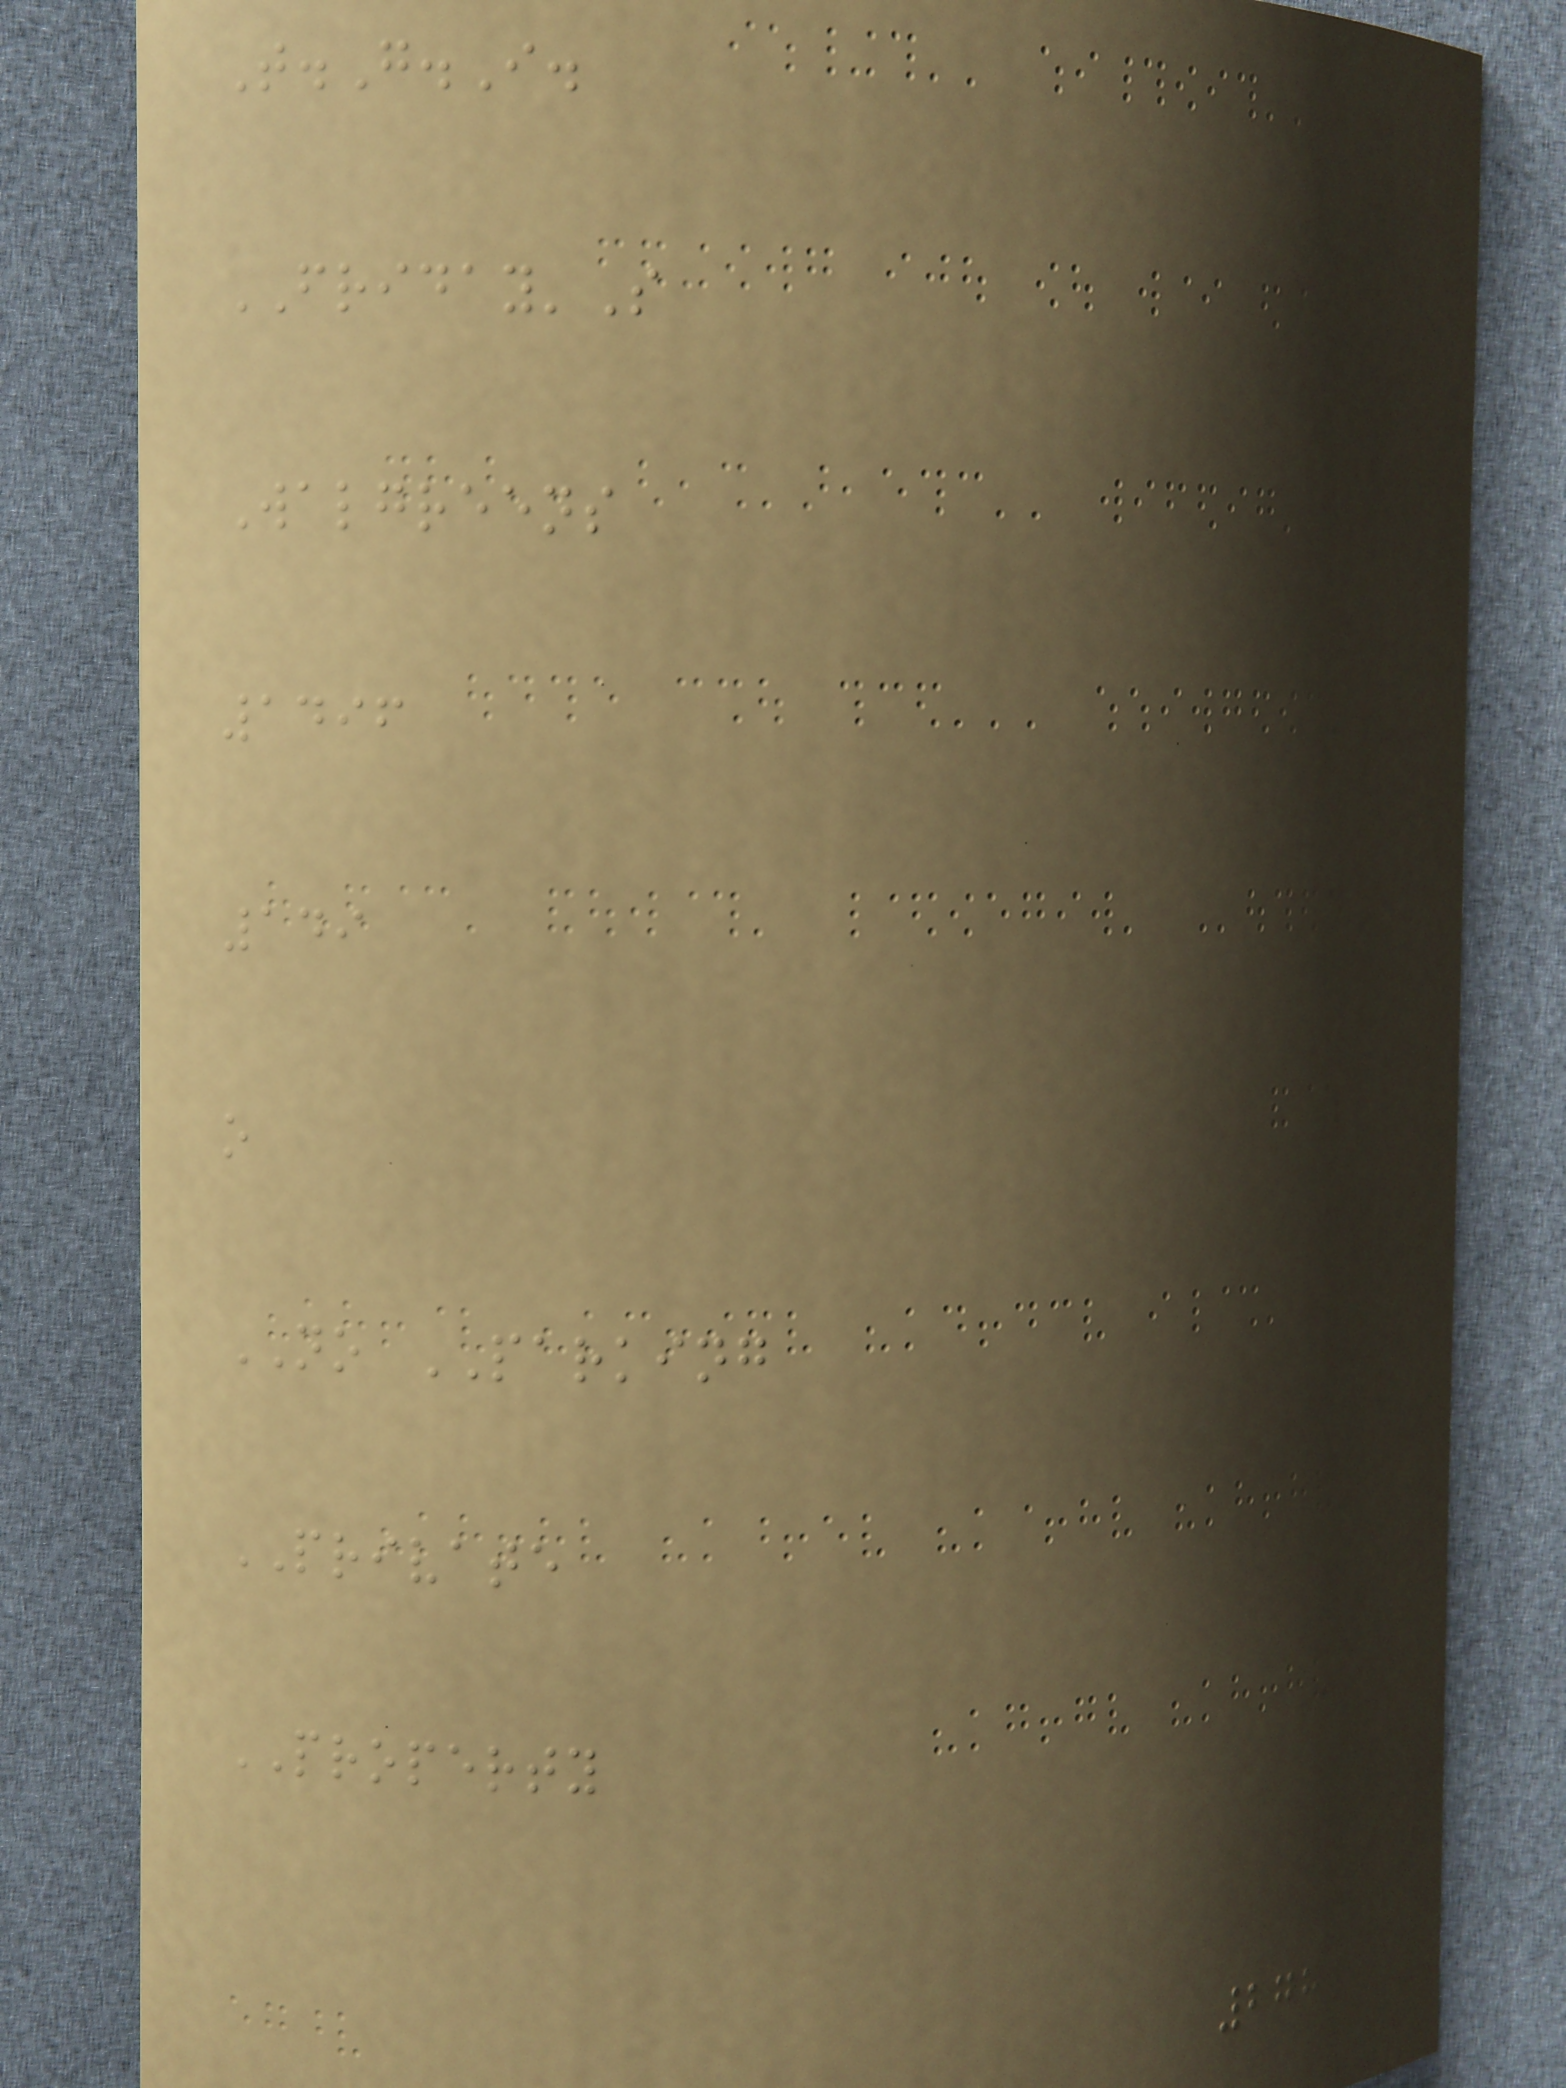T.G.I.
FRIDAY'S
Walgreens
1496
149
o
NO PARKING
PRIVATE
PROPERTY
278
